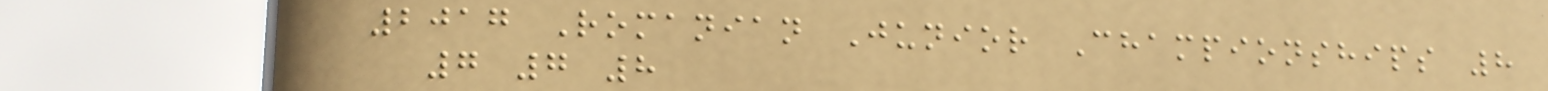2017 Romanian Junior Championships 8
7 7 8
